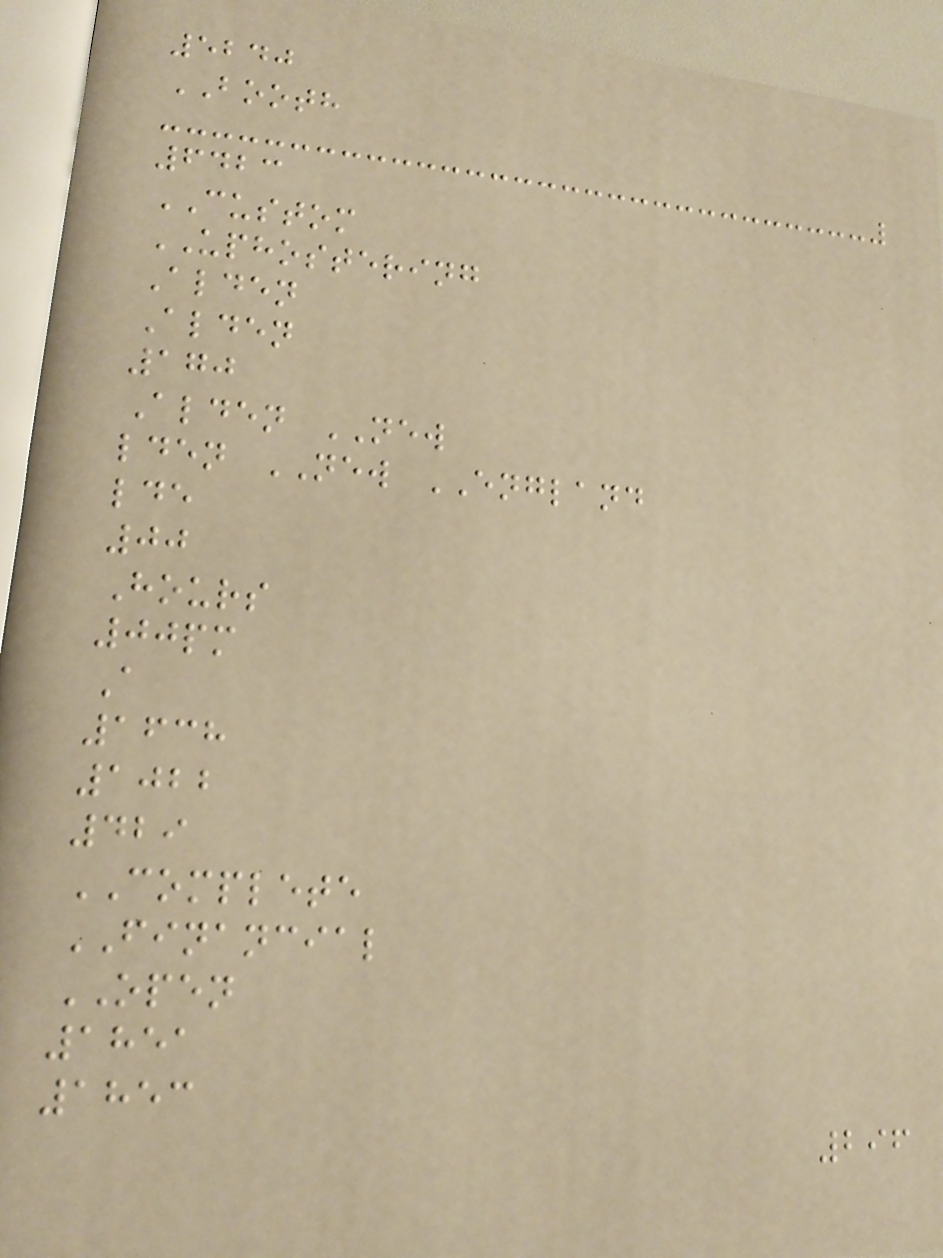5240
BOOTH
6423
CUSTOM
UPHOSTERING
Alden
Alden
170
Alden NEW
lden NEW ENGLAND
lde
00
Hours
00pm
A
1638
1022
429
COMPLETE
FINANCIAL
OPEN
1851
1853
296
